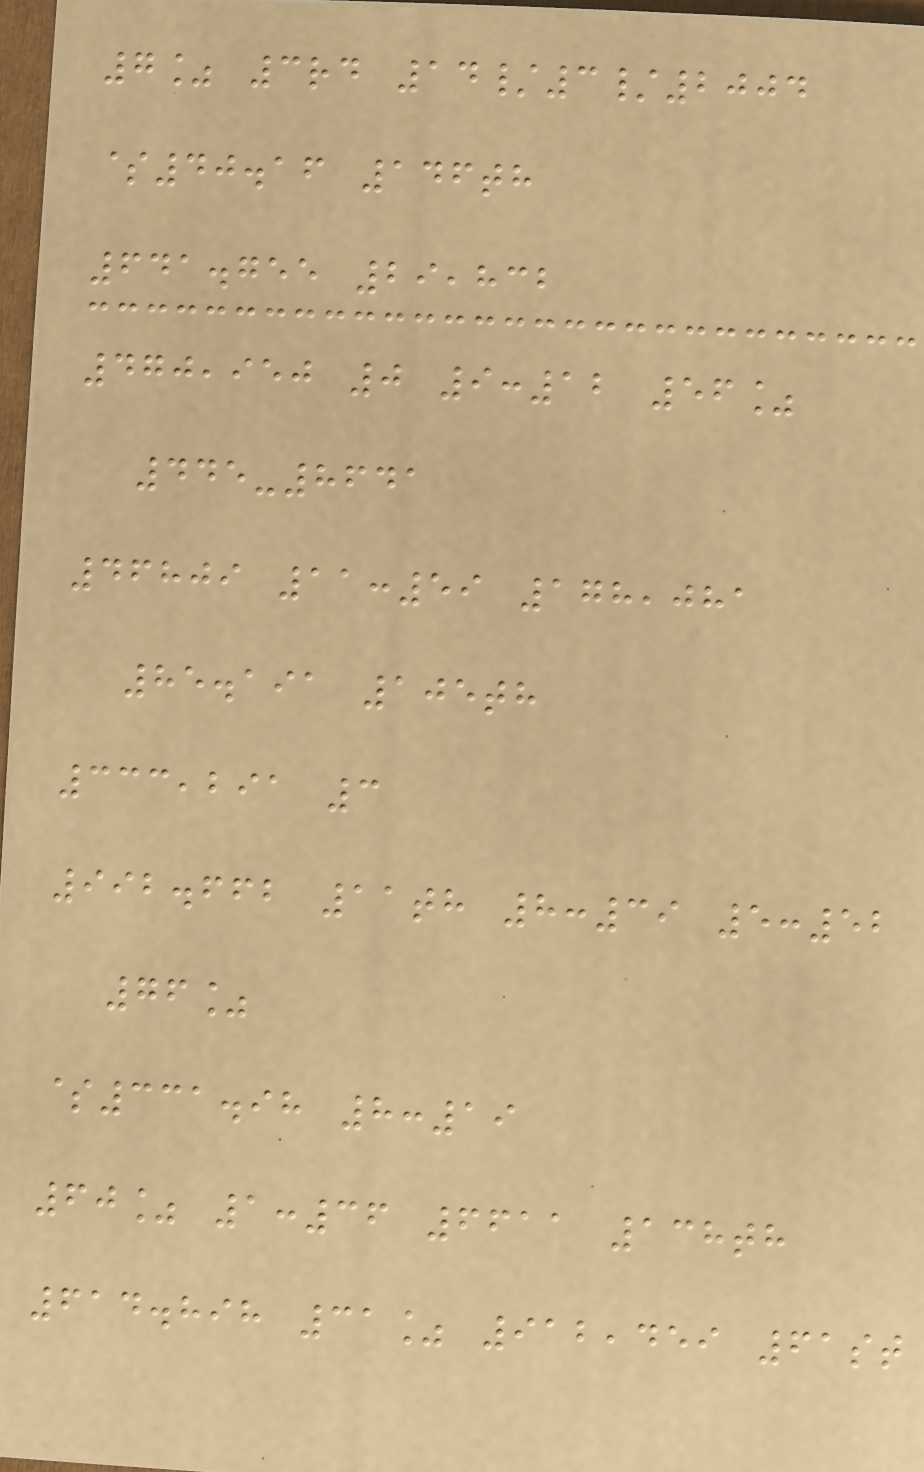7% 3rd 14/3/2004
$40.16 146th
641.755 29,832
470,950 0 9:12 56%
445-8641
46809 11:59 178,081
85.191 105th
333,291 3
992.662 11th 8:39 5:52
76%
$331.98 8:19
60% 1:36 6611 138th
614.898 31% 912,459 61st
